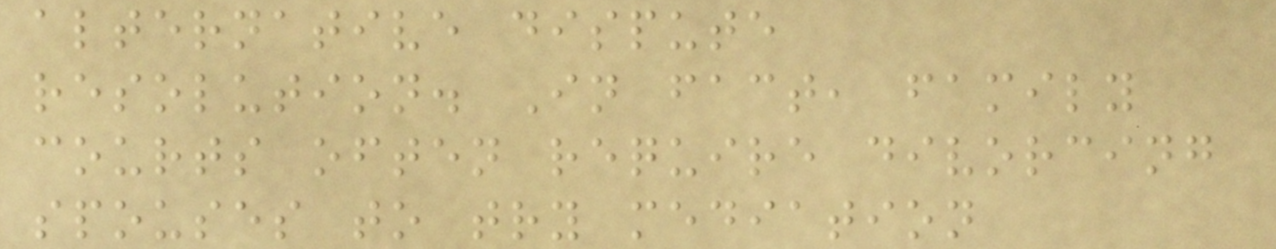alternative dispute
resolution. In fact, family
courts often require divorcing
spouses to try mediation
